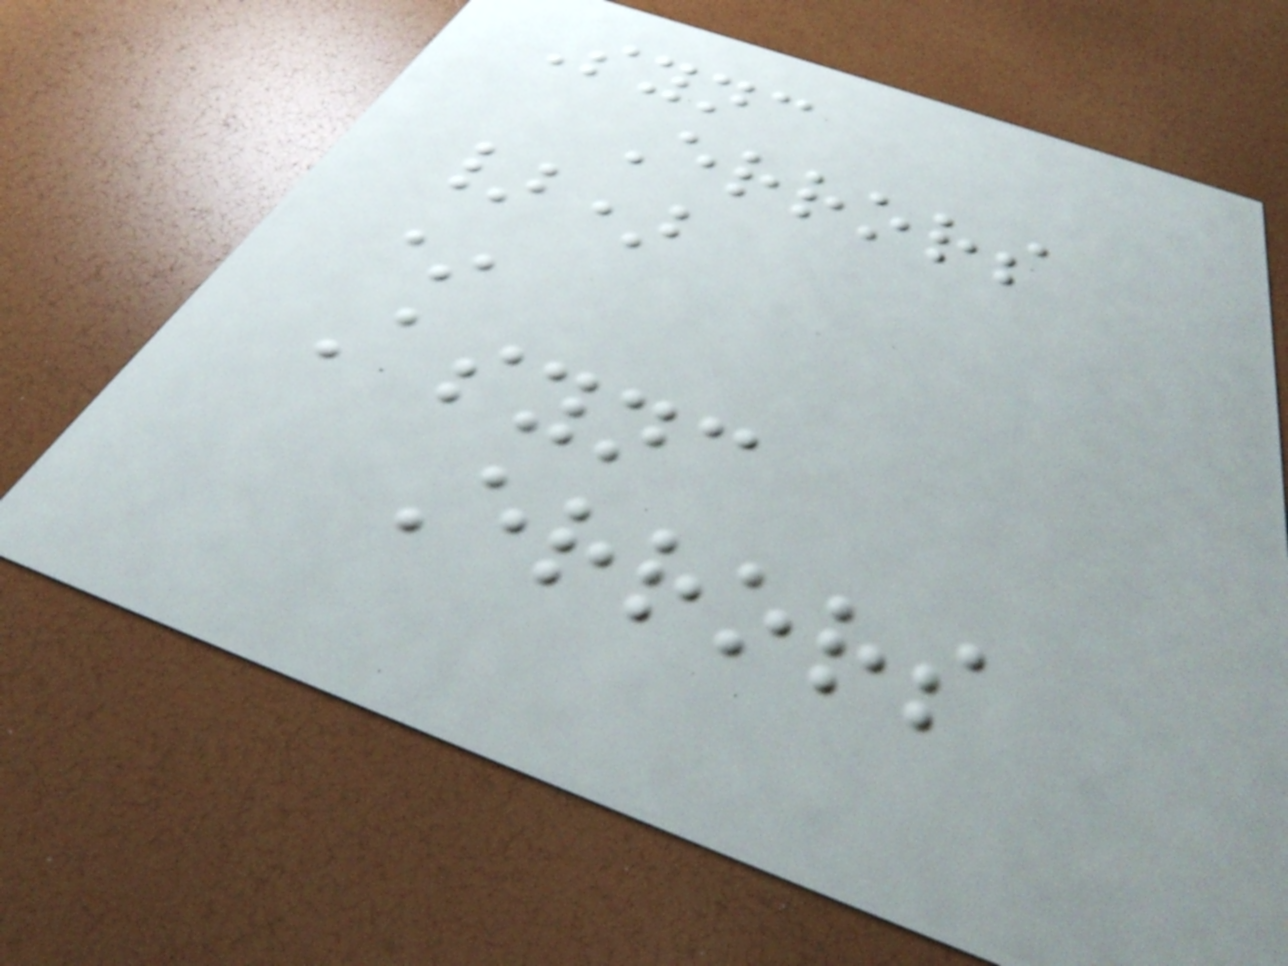Sync
Errors
})
*
Async
Errors
